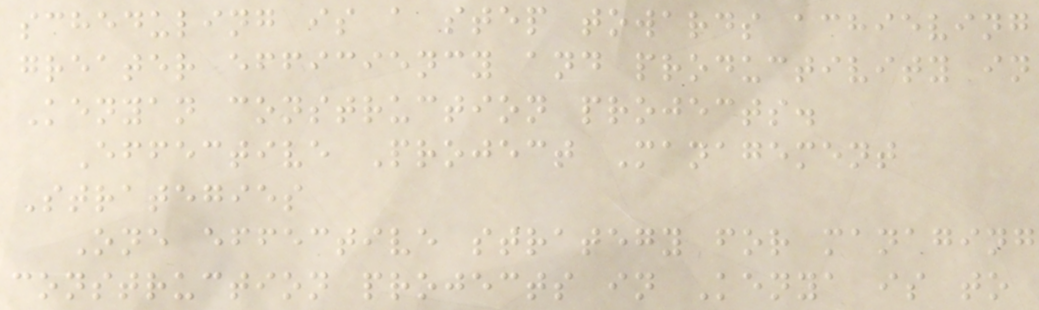scheduling is a step towards achieving
greater efficiency and productivity in
Kenyan construction projects.
Effective Project Management
Strategies
One effective strategy for managing
construction projects in Kenya is to
